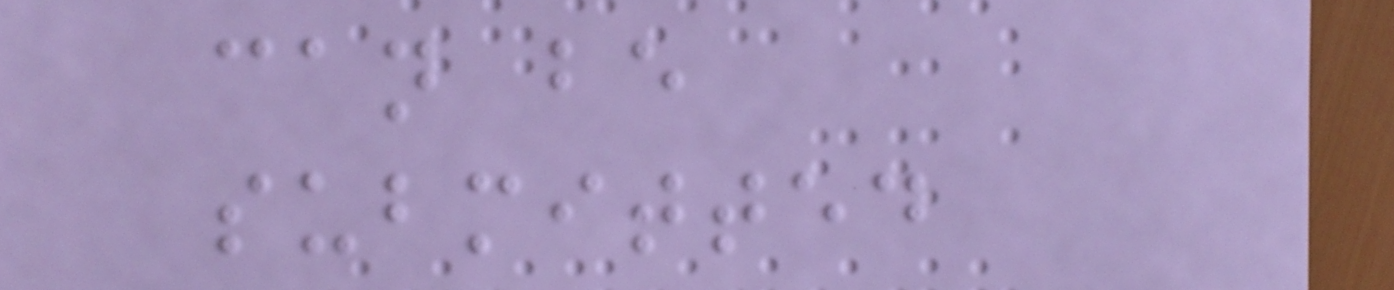can be
submitted
